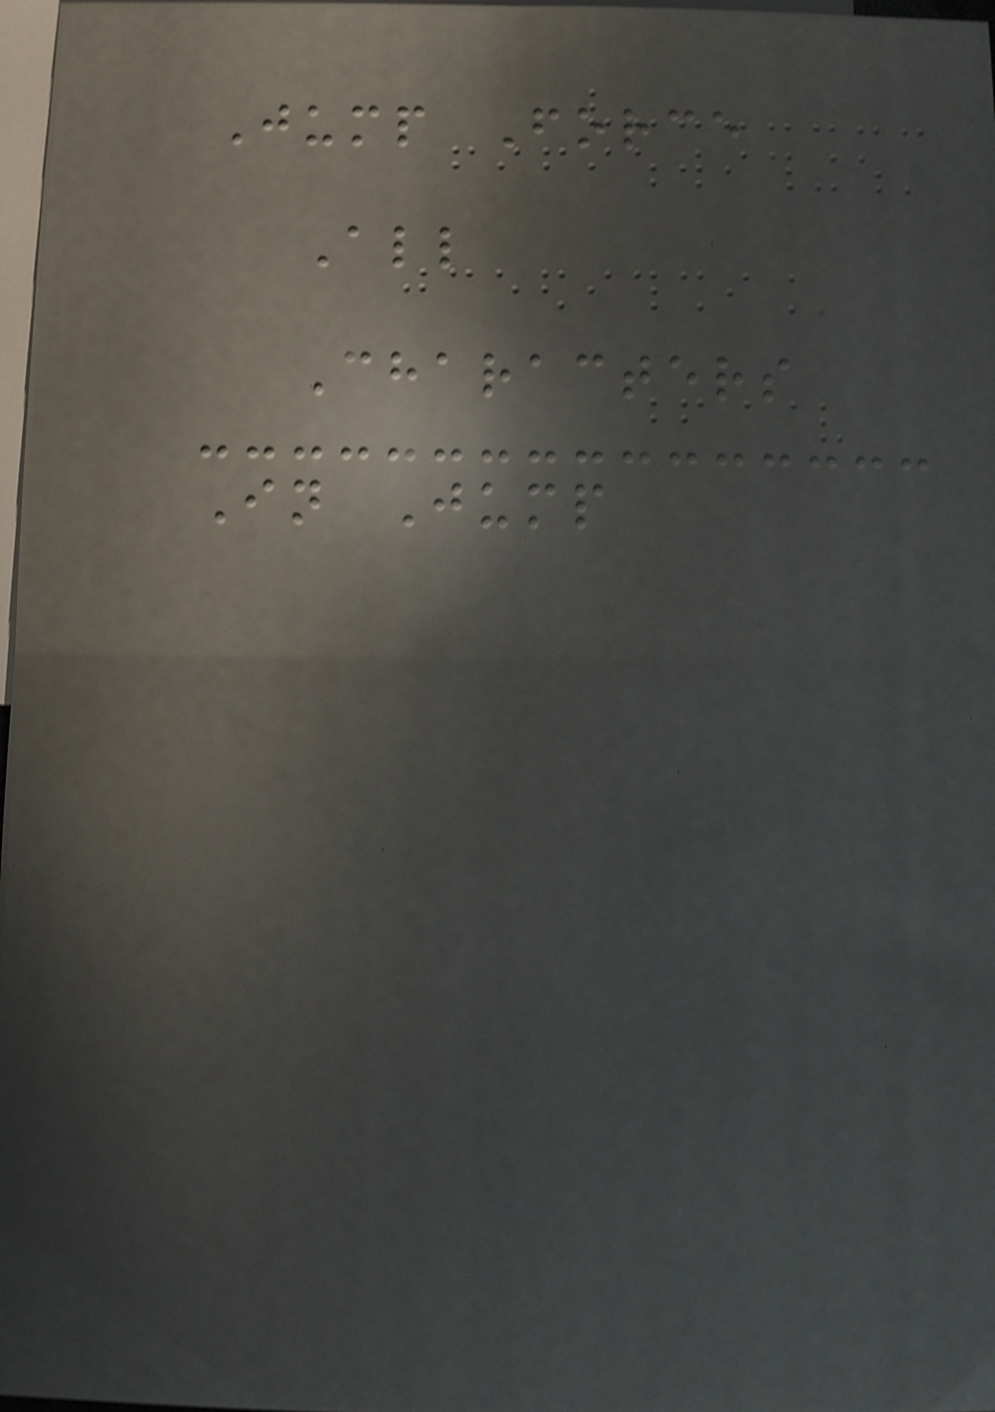Jump Force
All
Characters
In Jump
